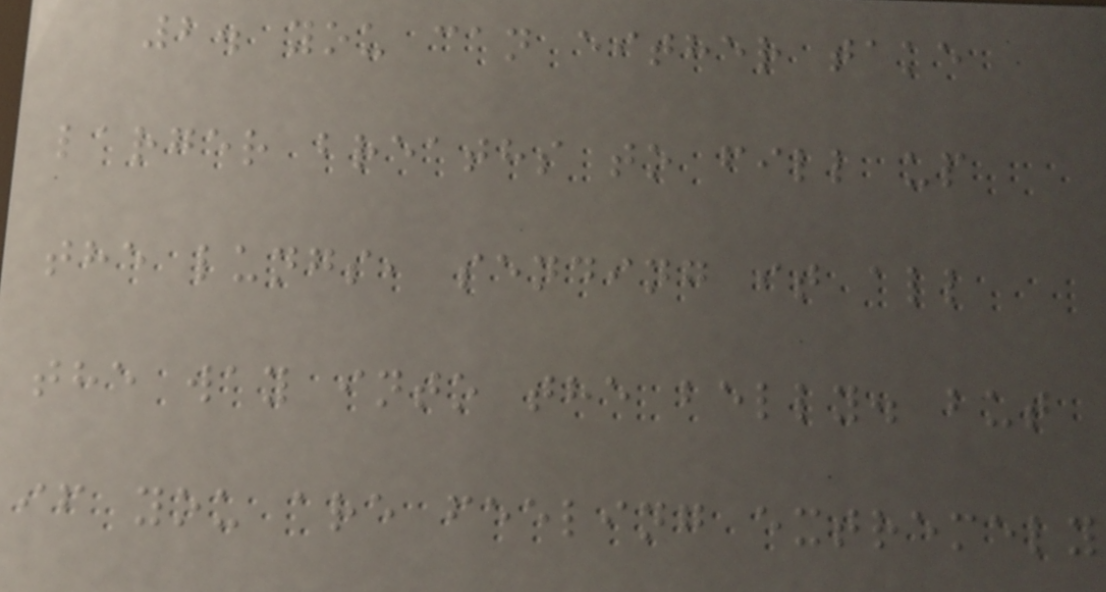2. you can either take
larger breaths to fill up
the lungs, sending it all
the way into the belly. but
if you are feeling extremely
